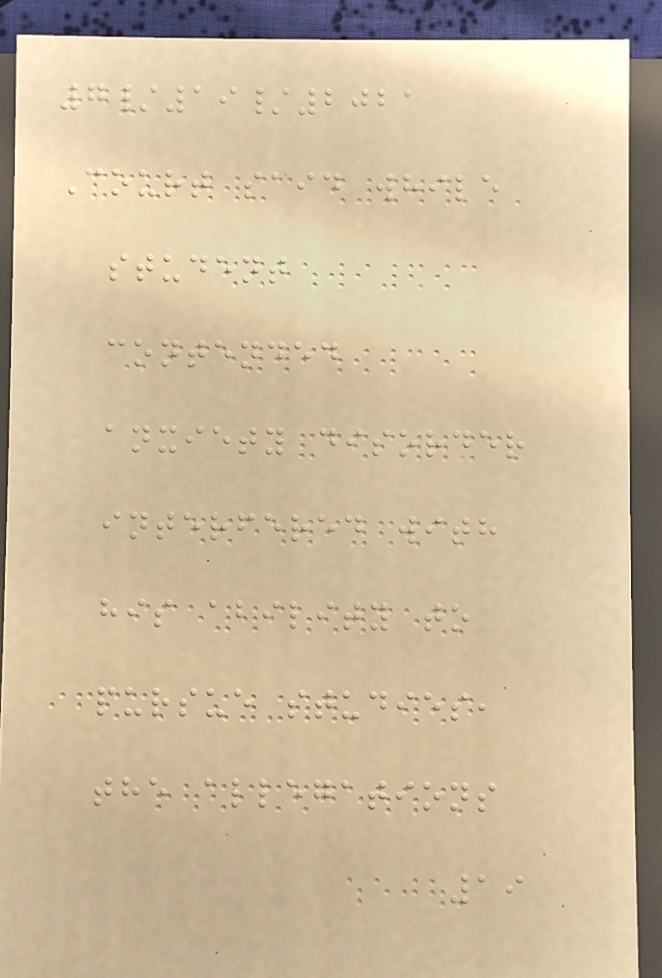7/19/2021
Court said while
student
contended
anxiety disorder
interfered with
his ability to
pursue studies,
the allegations
19
